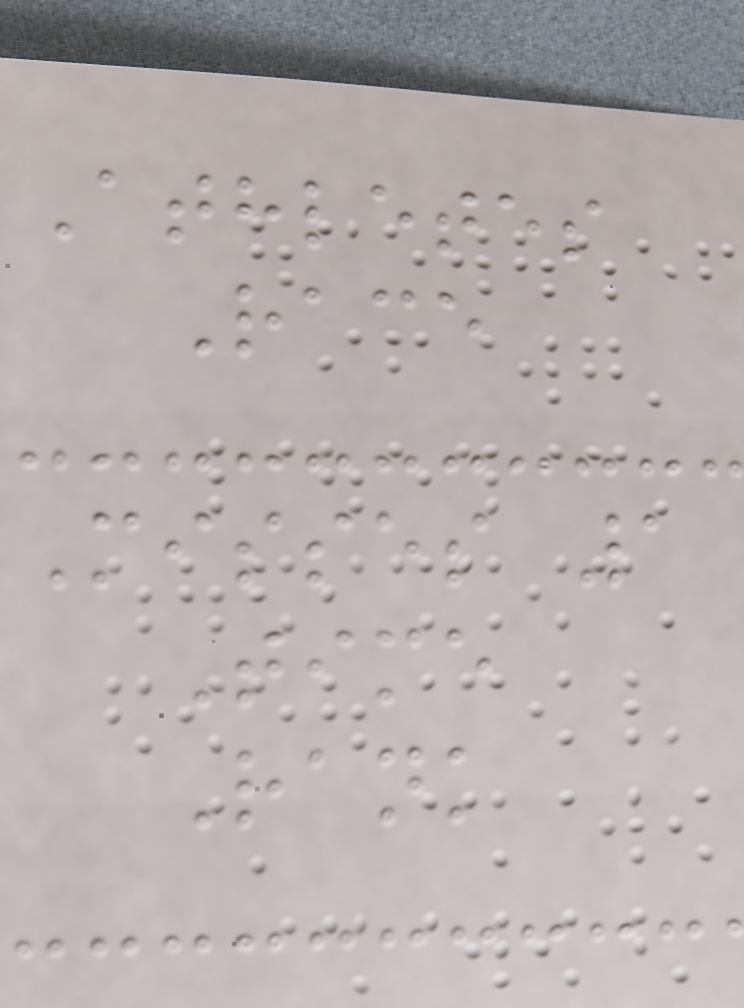Athletes
Race
Misses 1
Time
Rank
